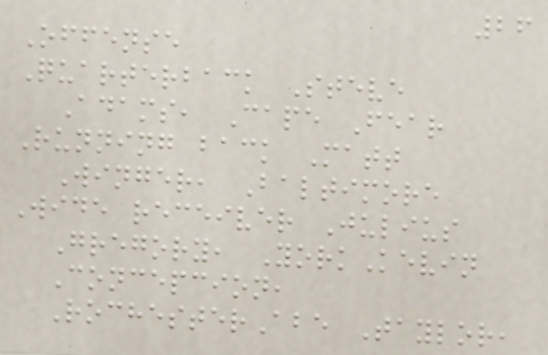26
Offense
Quarterback Steve
Adams, Cape Fear
Running back Matt
Winger, Baltimore
Wide receiver Julius
Gregory, YorkKevin
Concepcion,
RochesterAbe Taylor,
